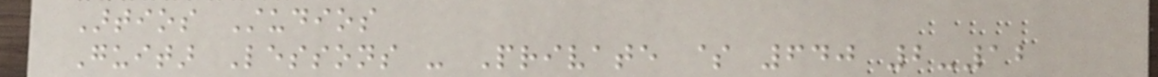Artios Studios
Guitar Lessons - Private $ 640 2-12
